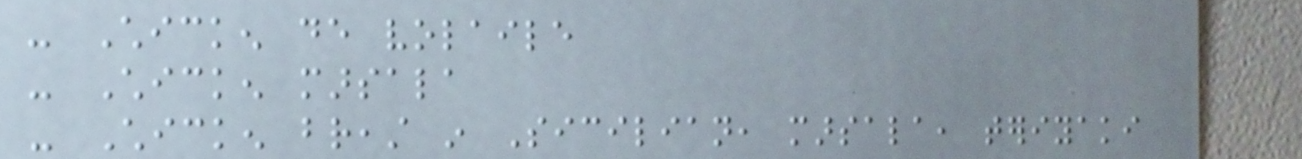- Chicken de volaile
- Chicken marsala
- Chicken breast in Sicilian, marsala, teriyaki
